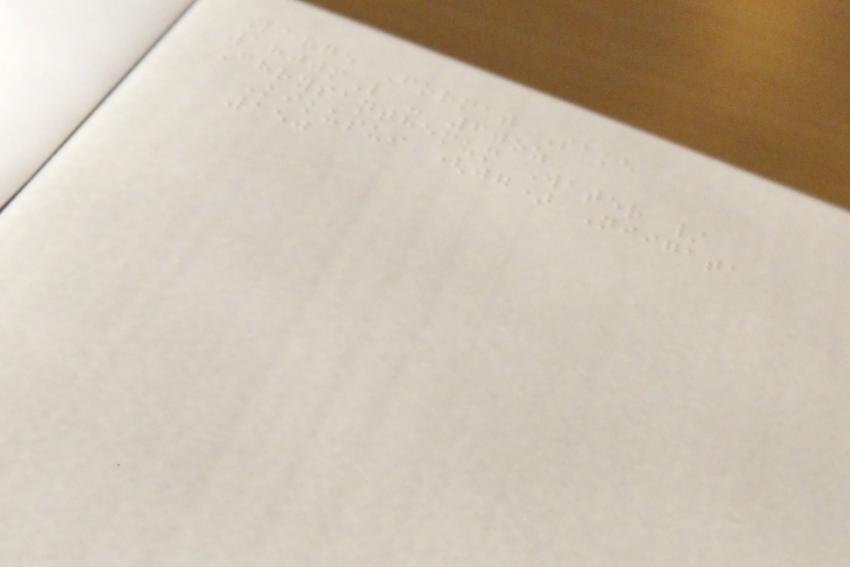Large Format Sake
1800mL - 60oz
Chrysanthemum Water /
Kikusui (jg) Niigata
150
